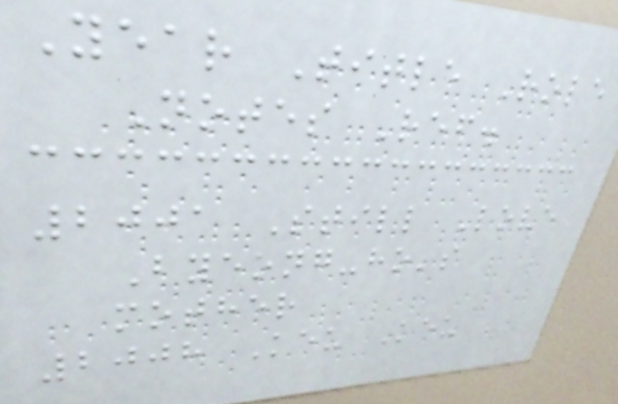Year Title Role
Notes Ref.
2001 Still Love
Byeong-ho's
mother
2008 Keu Keu
